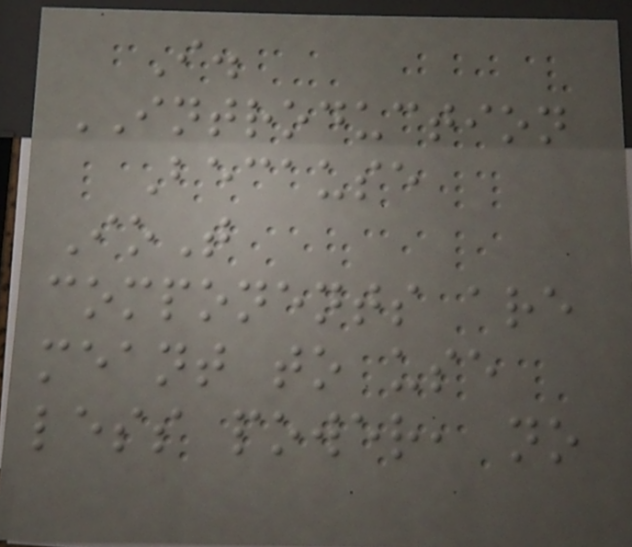I.
INTRODUCTION
Because
IoT
components are
meant to use
less power, no
